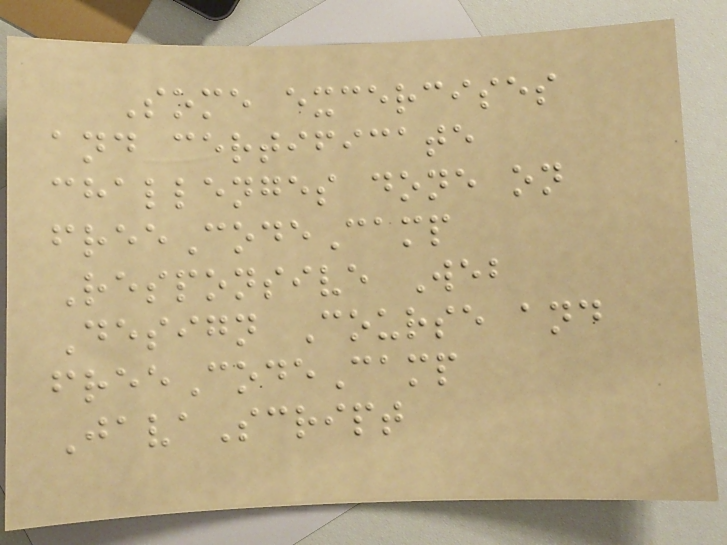Some excercises
and certificate
challenges done on
freeCodeCamp
Responsive Web
Design Course and
freeCodeCamp
JavaScript
